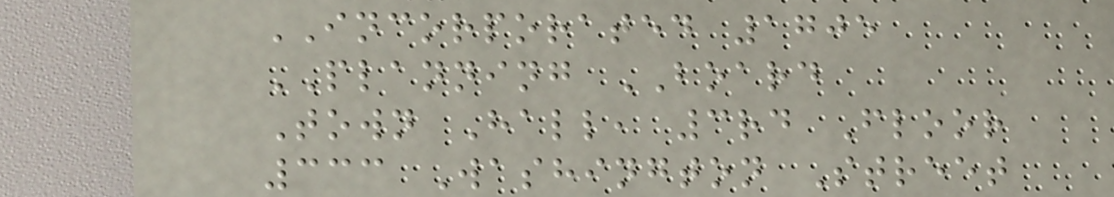INCORPORATED 1705
PLANNING BOARD
Town Hall, 3rd Floor
333 Washington Street
